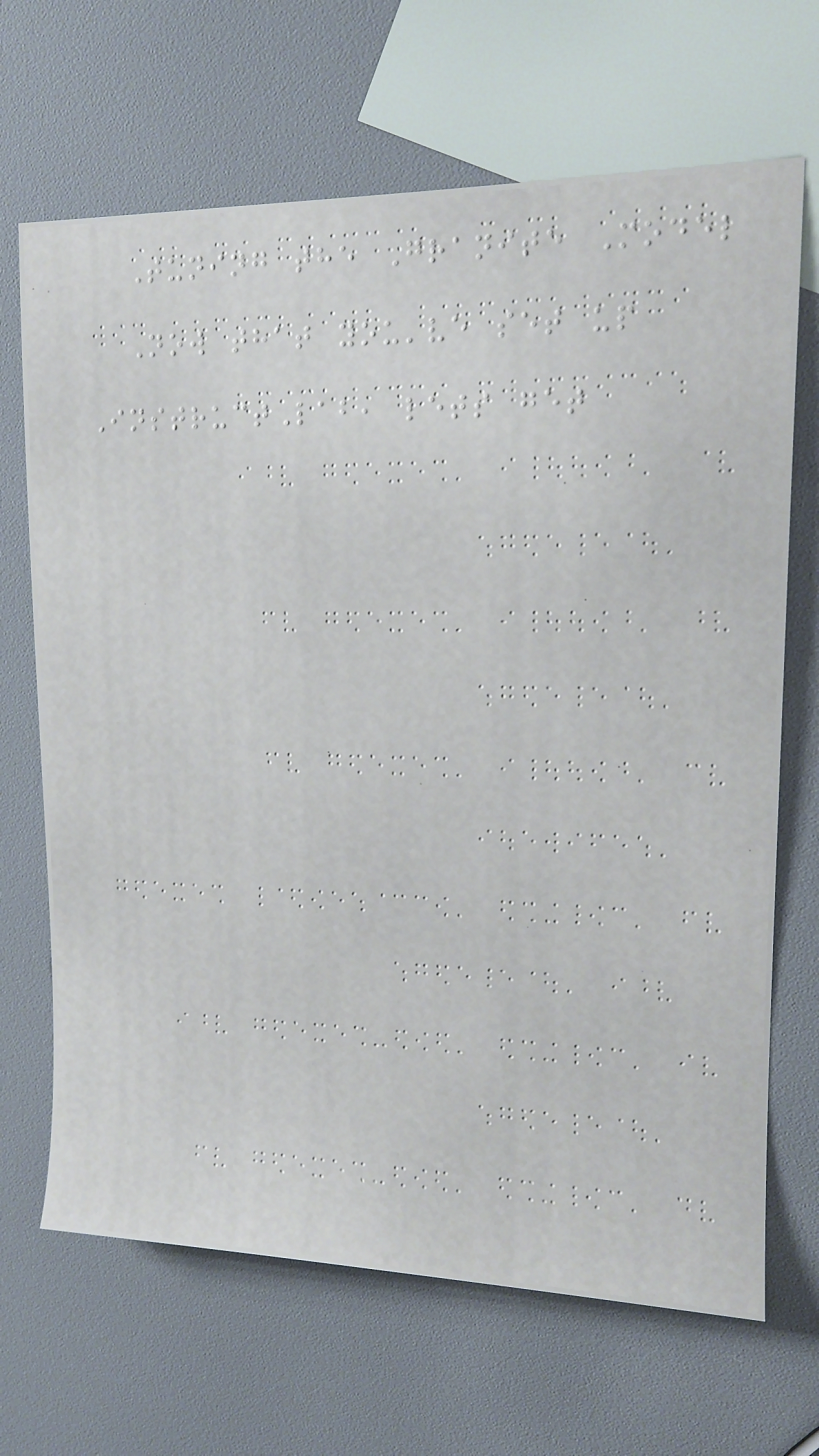Tuning the Granite Model
Now that you've set up
InstructLab, lets get
